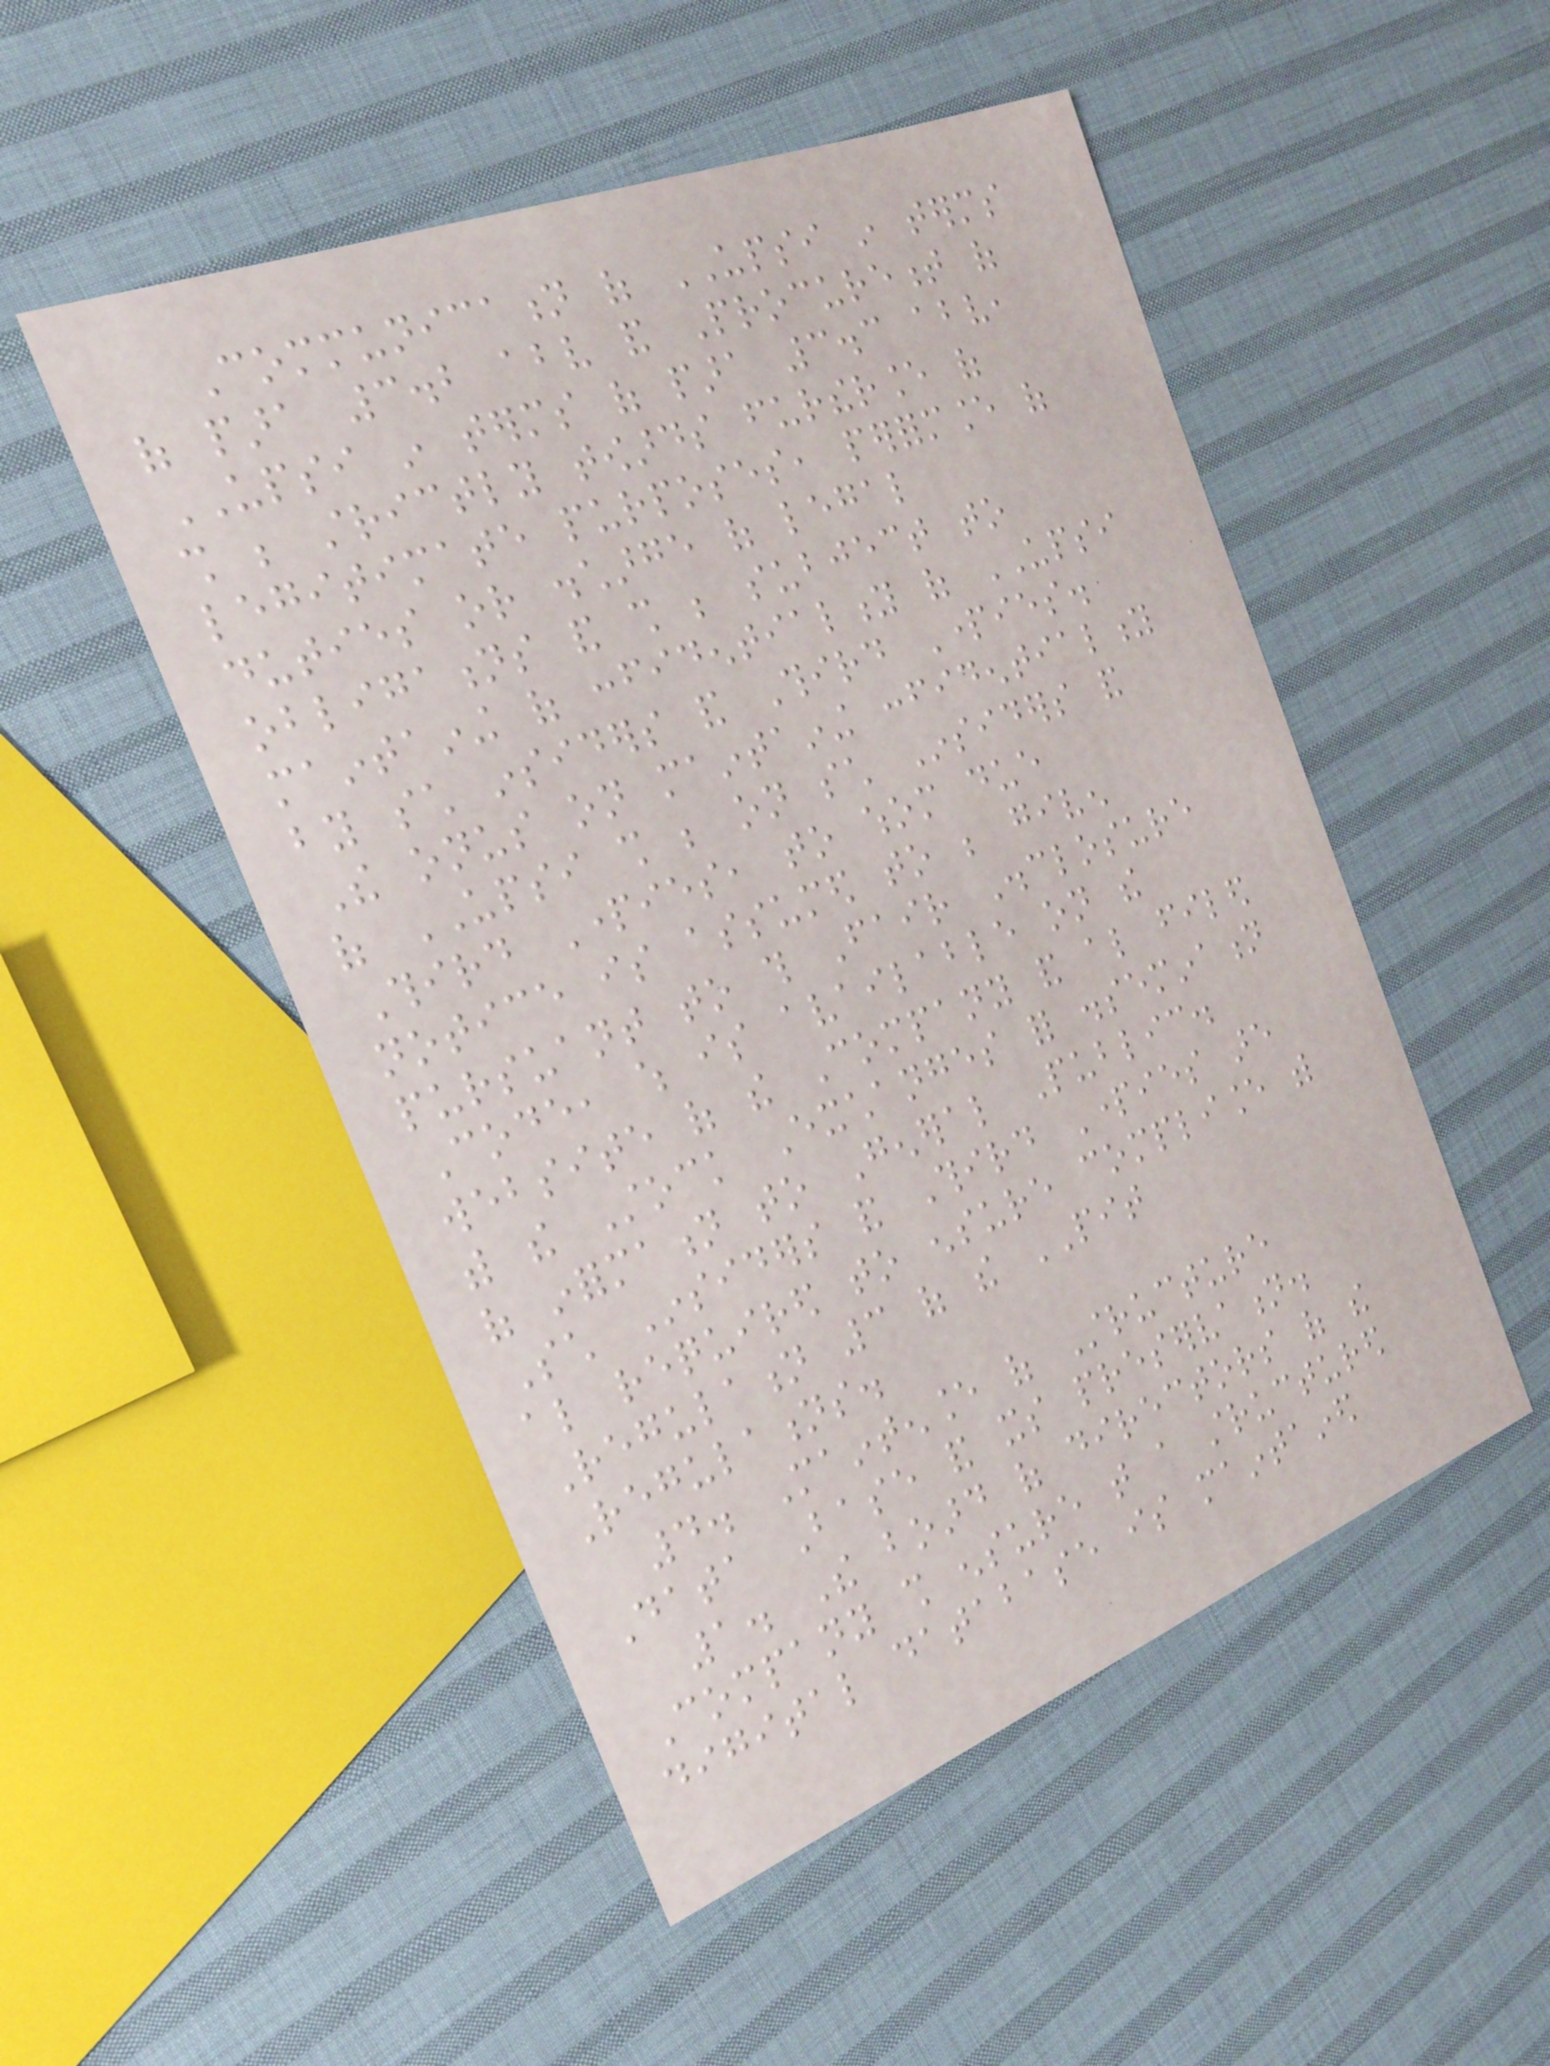Communication of UPSI in terms
of para 3.2 above and Procurement of
UPSI in terms of para 3.3 above,
shall be strictly towards furtherance of
legitimate purposes, performance of
duties or discharge of legal
obligations and shall be subject to
maintaining of confidentiality of UPSI
by such insiders and Third Parties.
The onus on maintaining confidentiality
of UPSI shall be on such Insiders and
Third Parties, to whom due
notice is assumed to be given
pursuant to this Fair Disclosure
Code, which is available on the
website of the Company and also filed
with the Stock Exchanges for dissemination
of information to General Public.
Such Insiders and Third Parties are
also required to ensure compliance with
Regulation 3 of the PIT
Regulations.
4. Maintenance of Structure
Data Base and its preservation.
1. The board of directors of the
Company shall ensure that a structured
digital database is maintained
